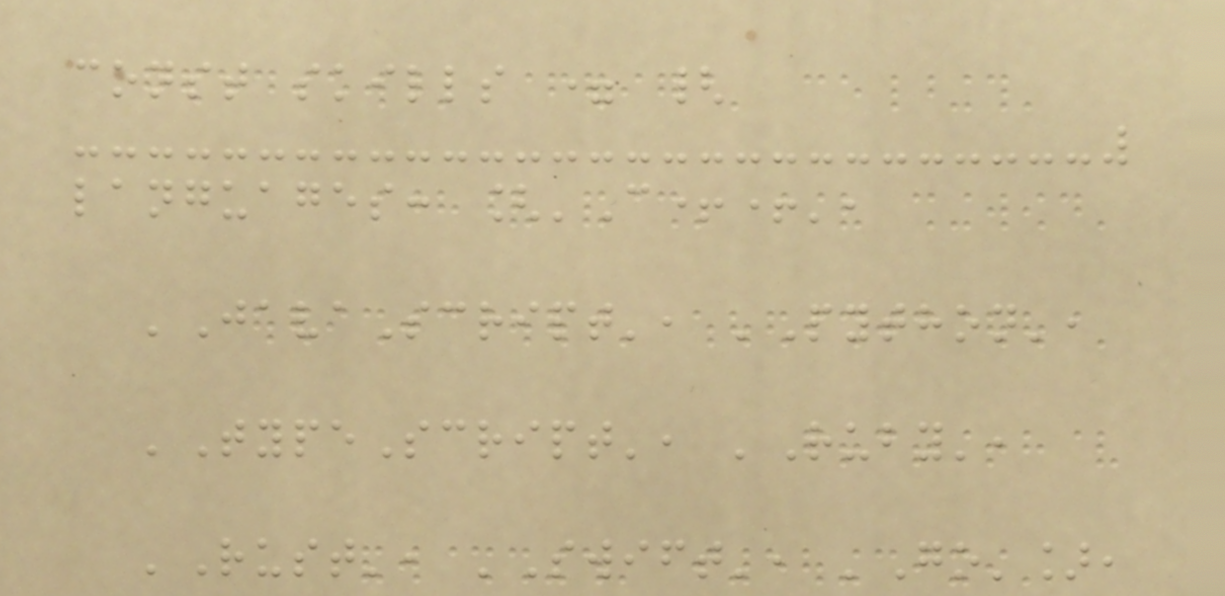const skills = {
languages: ['C++',
'JavaScript', 'Python',
'TypeScript', 'Ruby',
'Rust', 'Swift', 'Go'],
